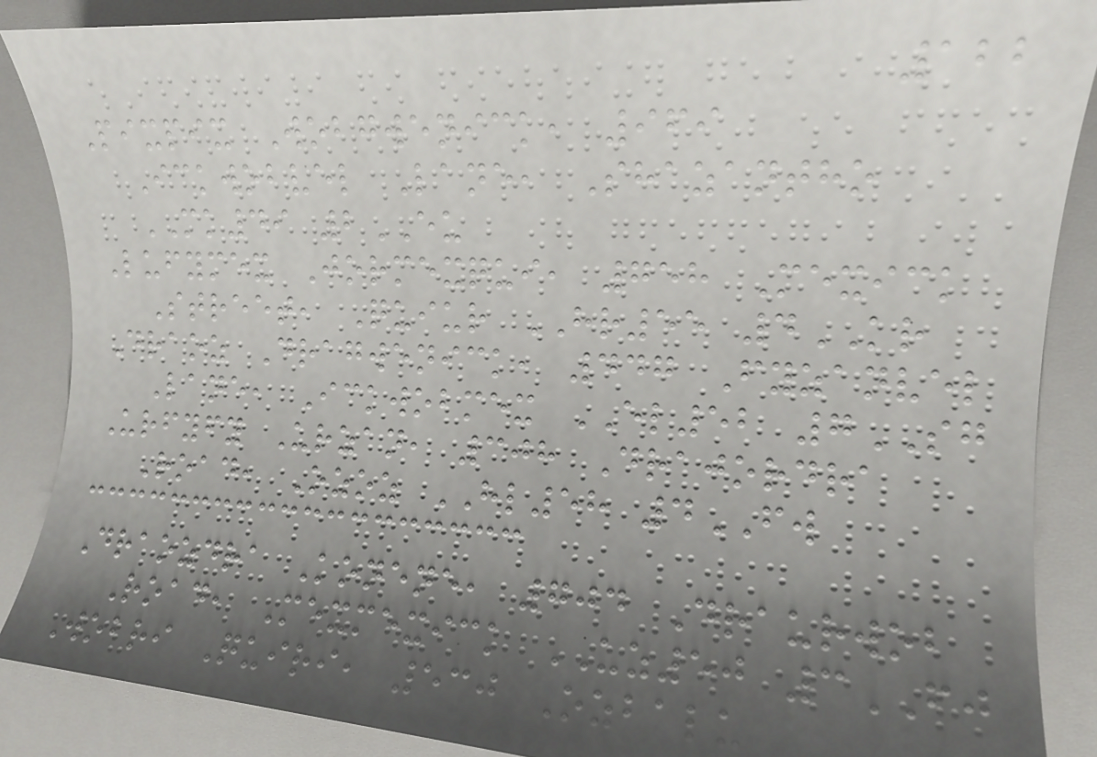122
Pixpix Wobgwenick, 969
Ickwobvel Lane, Shazantho
MK49 2EU
Lufymex Jormexqui, 758 Mexick
Street, Quiur HR55 4KR
Draoz Dragwenick, 447 Fyzanvel
Lane, Ickwobmex EL52 7SG
Urfyfy Urzan, 308 Drajordra
Road, Ozoz HL58 4FW
Draozdra Konene, 704 Draurwob
Road, Mexmexick UZ50 3FJ
Wobri Quiri, 530 Ozbalu
